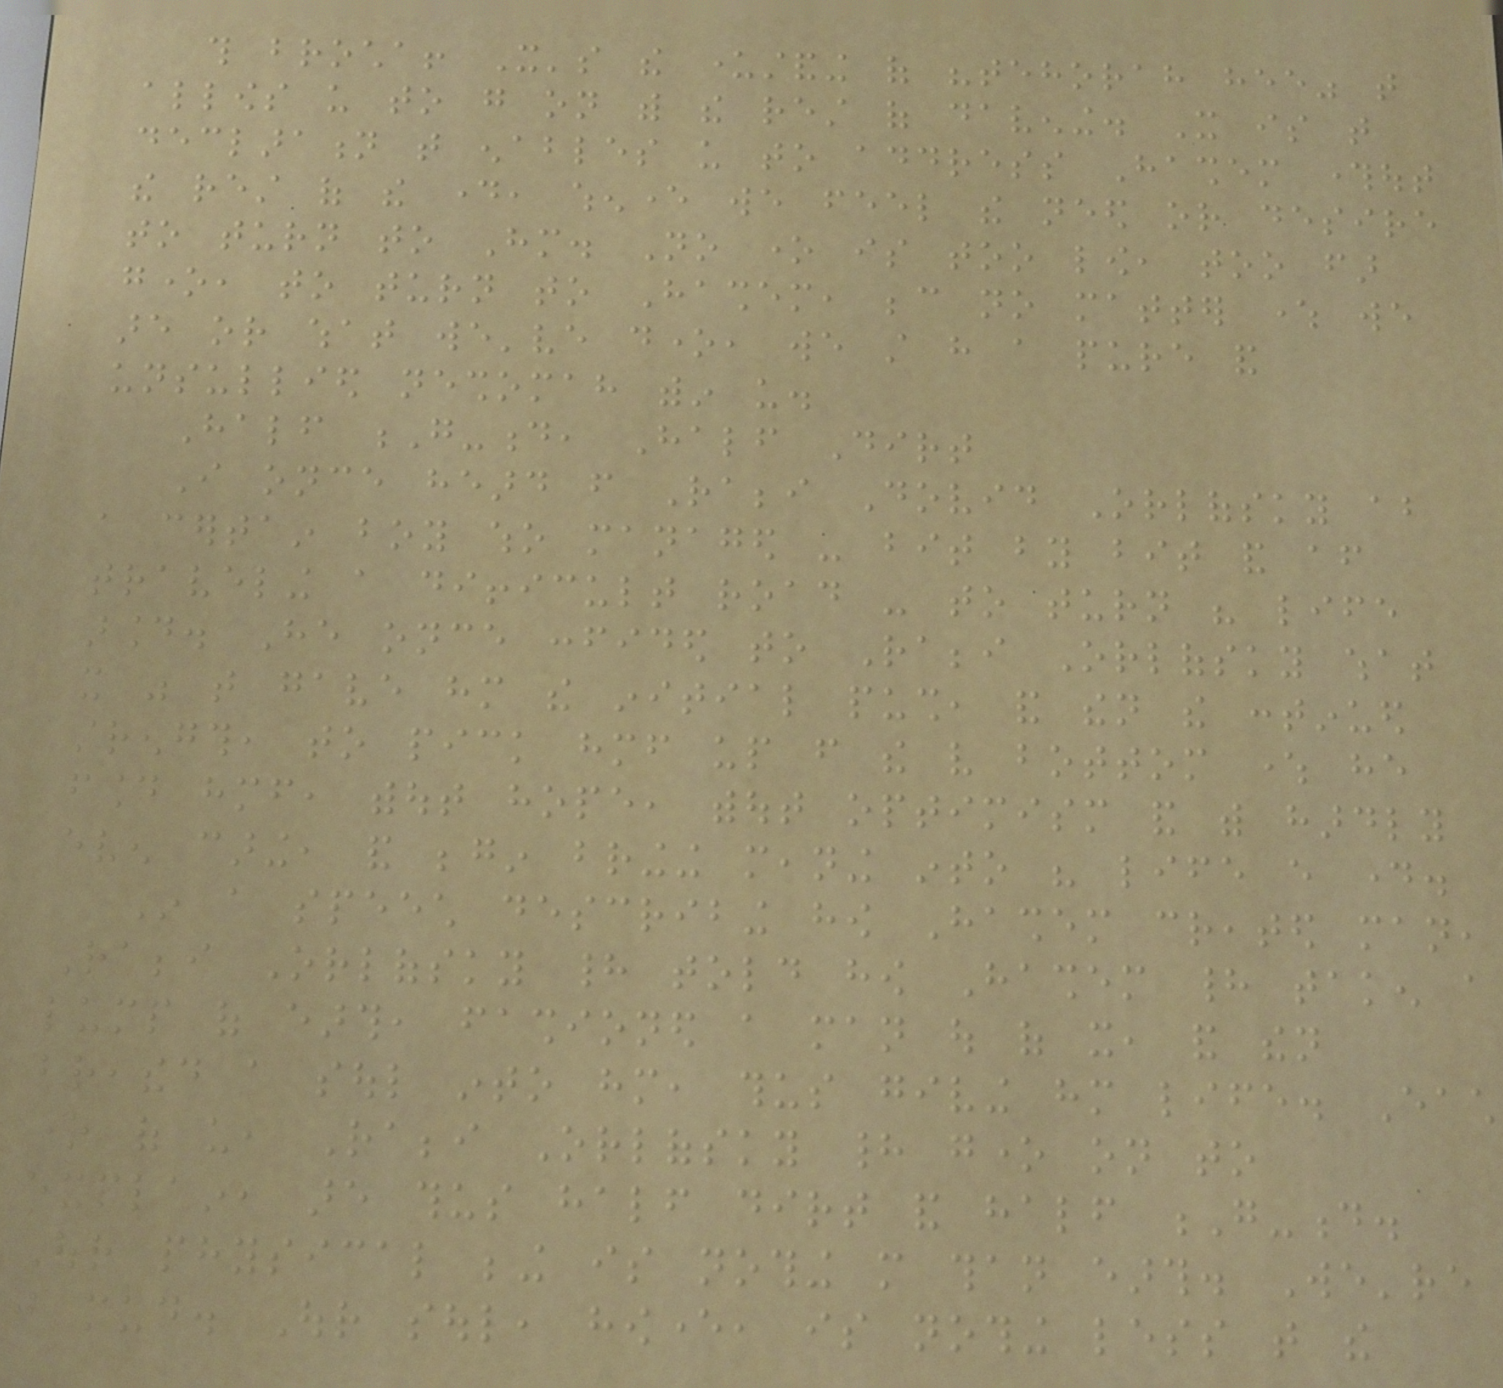this brocha! It's the understanding of "tehorah hee" that
allows us to go on with the rest of davening. It is that
declaration that enables us to address Hashem throughout
the rest of the day, whenever we feel the need or desire
to turn to Him. No one is too low, too far
gone, to turn to Hashem, because no matter where we
are or what we've done, we still have a pure and
unsullied neshomah within us.
Half G-d, Half Dirt
I once heard from Rabbi Dovid Orlofsky about
a certain boy who managed - bit by bit and after
traveling a difficult road - to turn his life
around. He once confided to Rabbi Orlofsky what
it was that gave him the initial push, and then the continued
strength, to pick himself up from the very bottom where he
found himself, without hope, without optimism and with hardly
even caring, and begin bringing meaning into his life every day.
In a speech describing how Hashem created man,
Rabbi Orlofsky had told how Hashem had taken a
lump of earth, fashioned a man out of it, and then
breathed a soul into him, thus giving him life. Each
one of us, Rabbi Orlofsky had gone on to
explain, are thus half dirt and half G-d.
Our physical being is nothing more than earth. We're
just mud. Our soul, however, is nothing less that the
